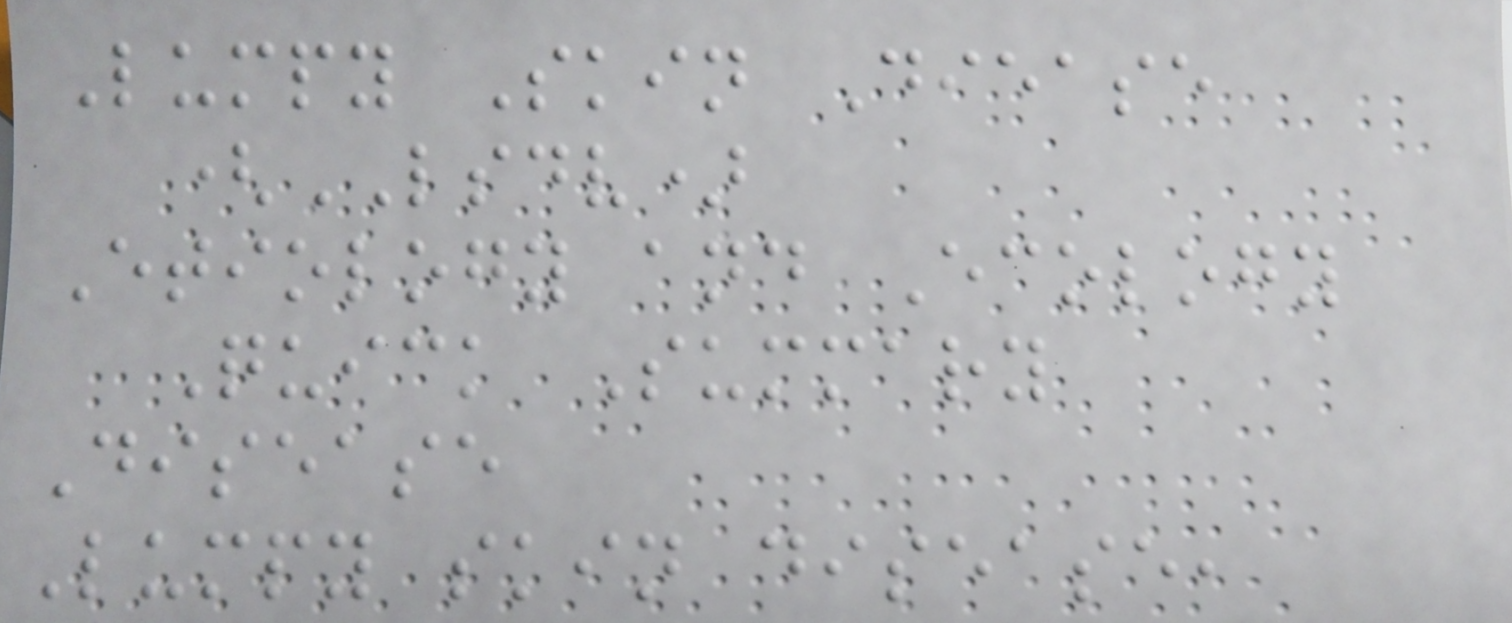Lumpy Skin Diease
(LSDV)
Etiology and Ecology
Quick Summary
Disease
Lumpy skin disease,
